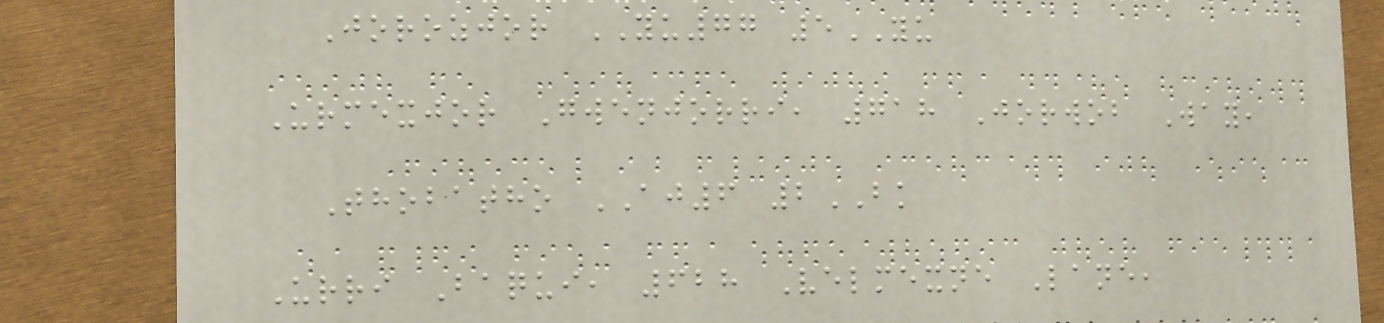Jorozjor YU77 5YU
Urmexjor Gwenjorri, 718 Jorwob Way,
Thobatho AJ6 2BK
Urri Baqui, 628 Velmexne Lane,
